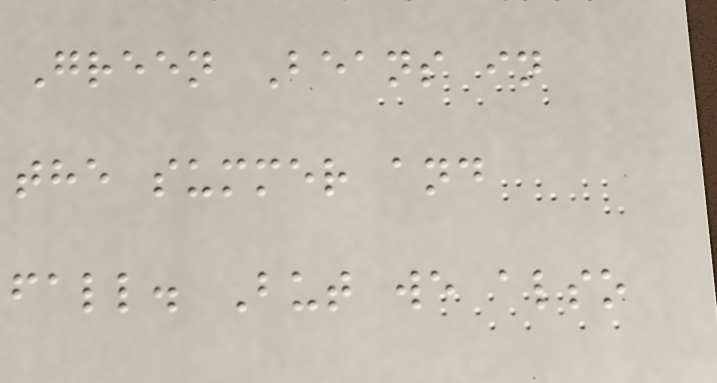Green Beans in
the summer and
fall. But we also
